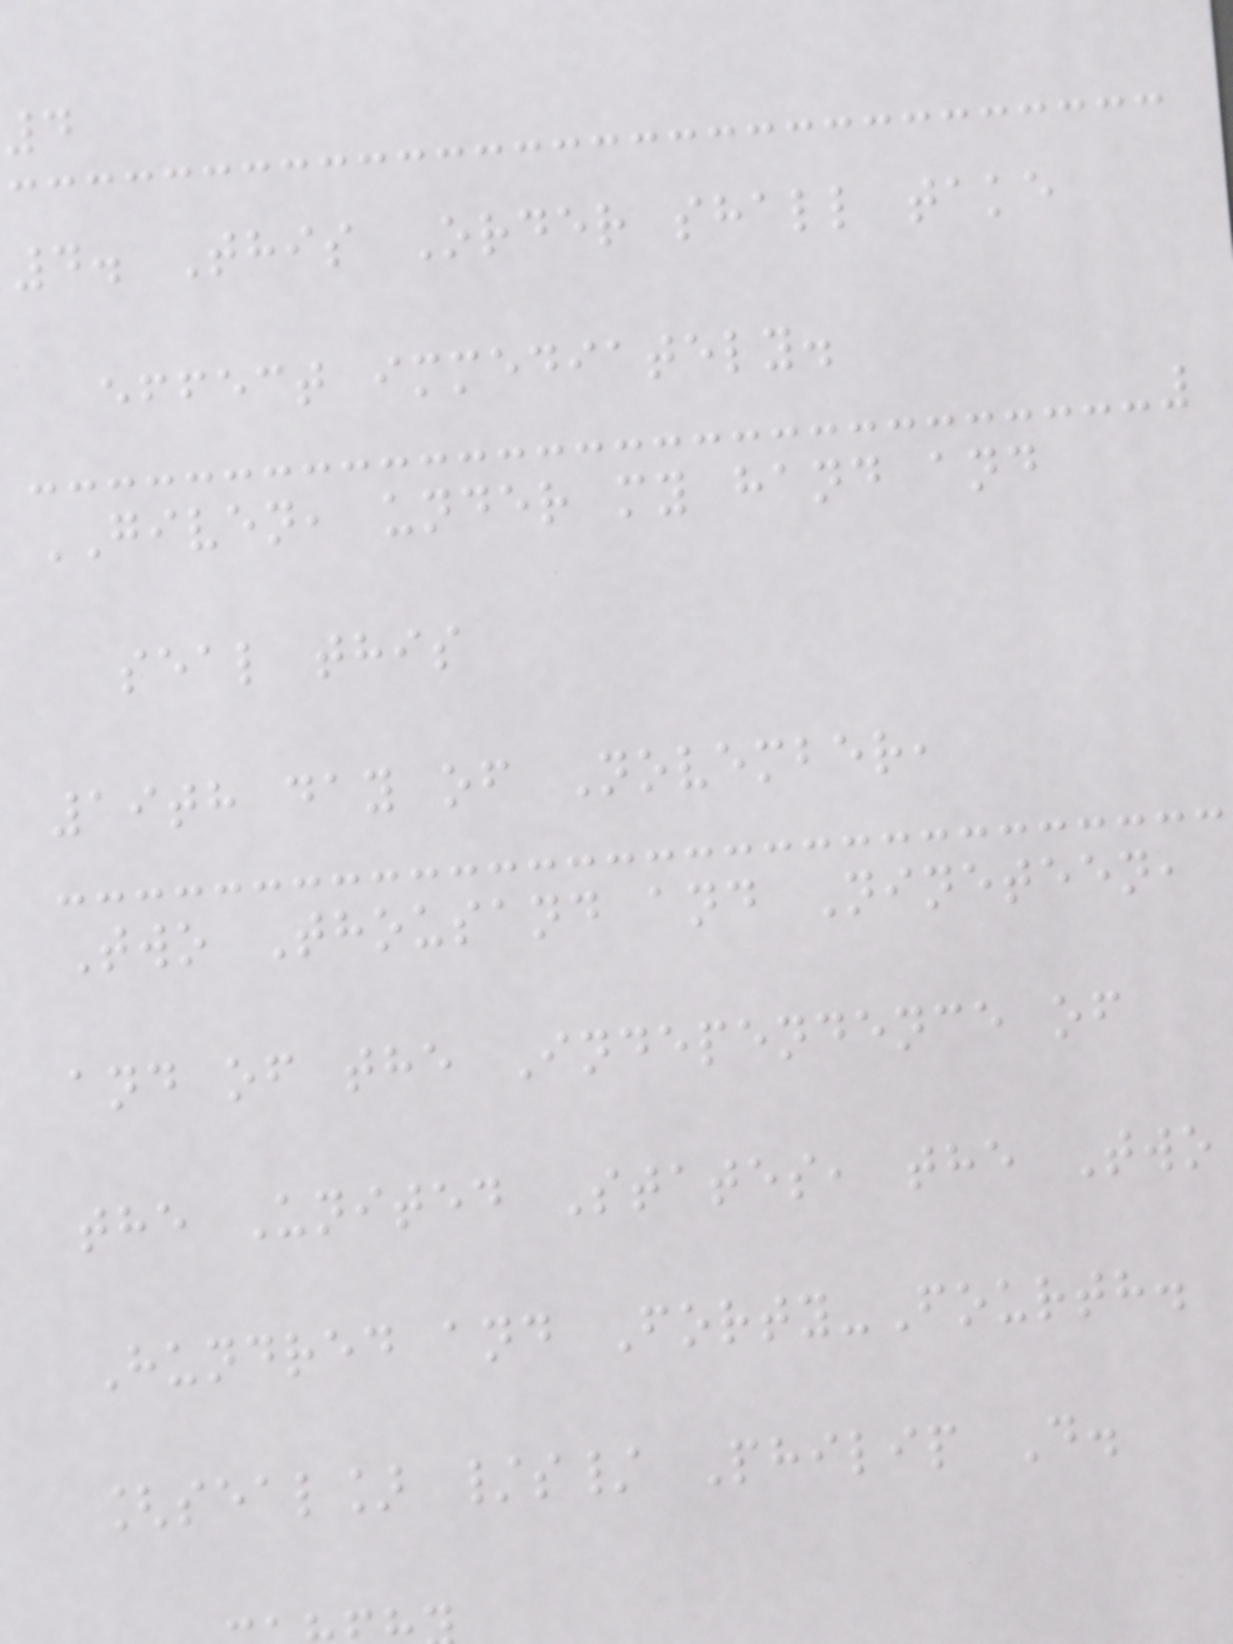4
4. This Order shall take
effect immediately.
GIVEN, under my hand and
seal this
19th day of November,
Two Thousand and Nineteen,
and of the Independence of
the United States, the Two
Hundred and Forty-Fourth.
[seal] /s/ Philip D.
